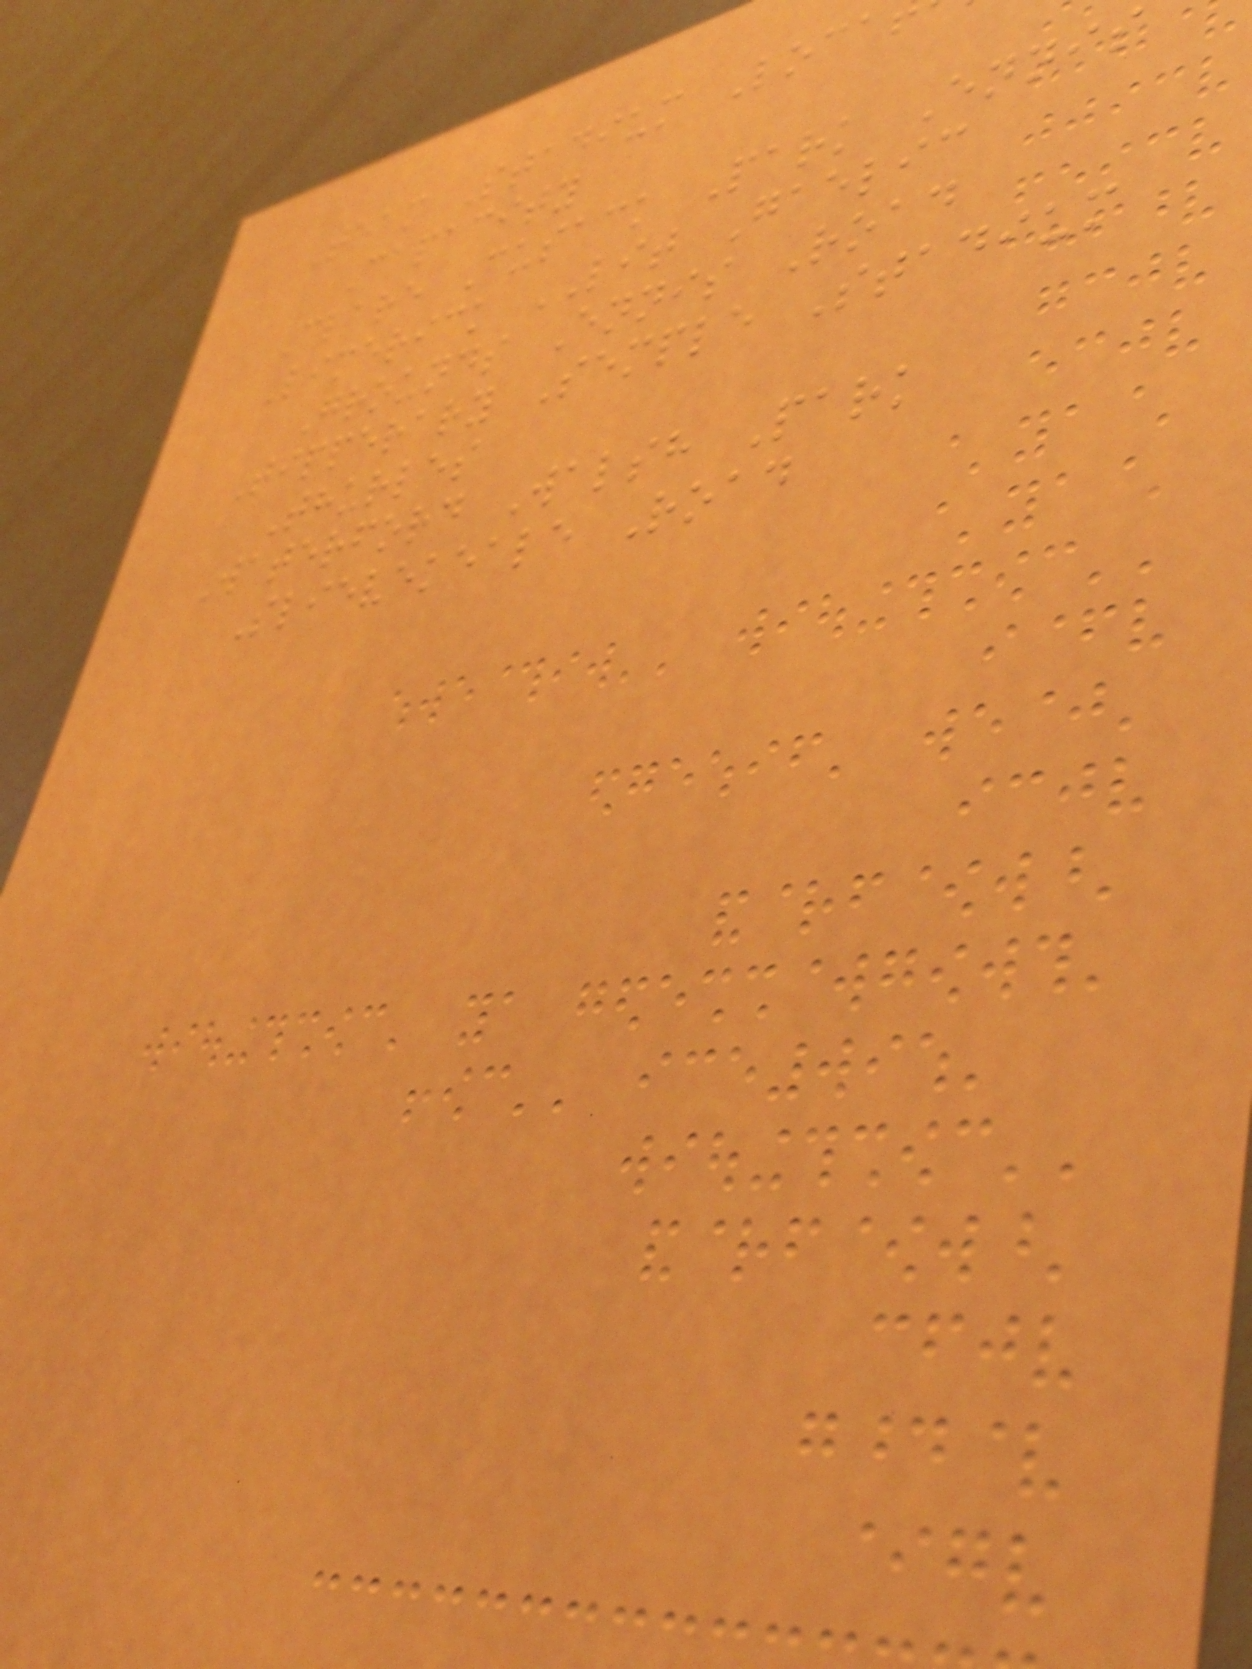Team Stadium Loca
Capacity
Clare Cusack Park Ennis
Limerick LIT Gaelic
Grounds Ennis Road
Tipperary Semple Stadium
Thurles
Waterford Walsh Park
Slievekeale Road
